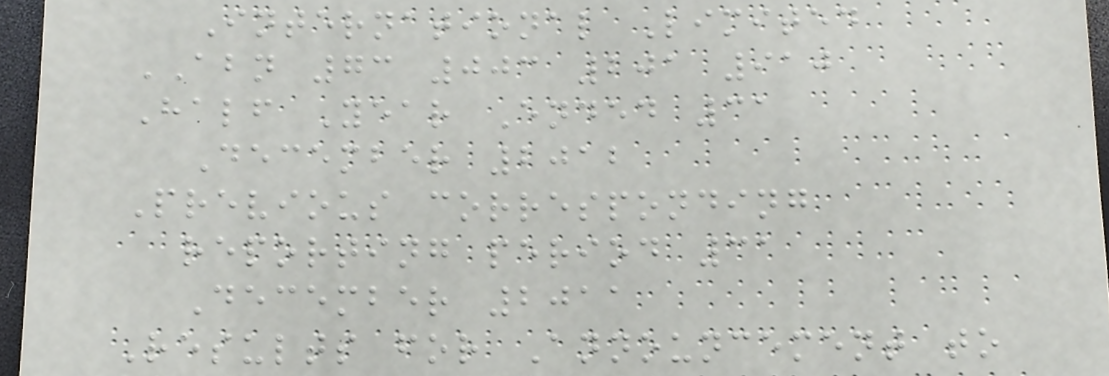International Limited
ABN 73 003 201 910
Half Year Ended 31
December 2012
Previous corresponding
reporting period 31
December 2011
Results for Announcement to
